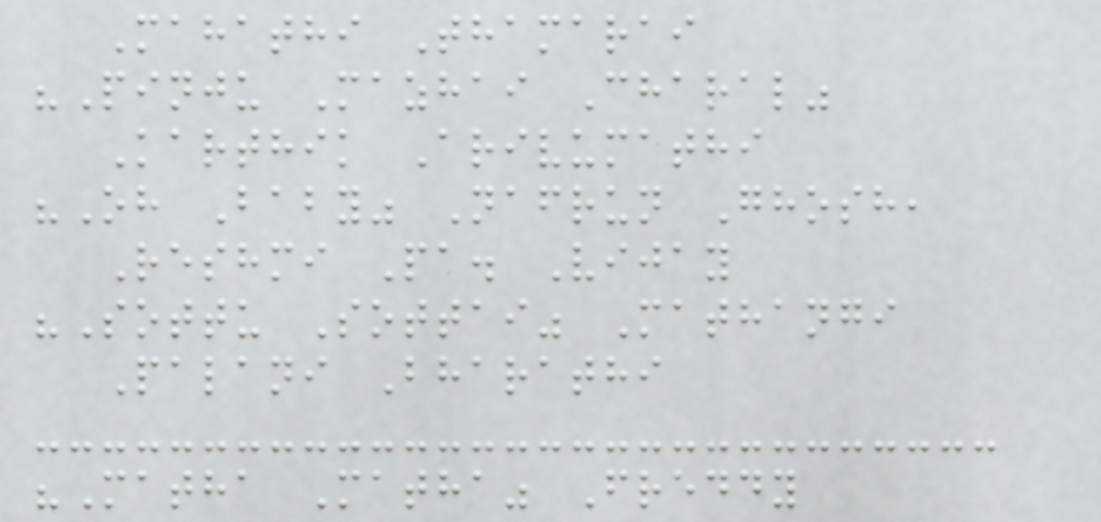Mahathi Thamarai
"Pinju Mazhai Charal"
Karthik Arivumathi
"Oh Baby" Nafrun Ghosh,
Reshmi Pa. Vijay
"Sottu Sottai" Mathangi
Palani Bharathi
"Matha Matha" Freddy
